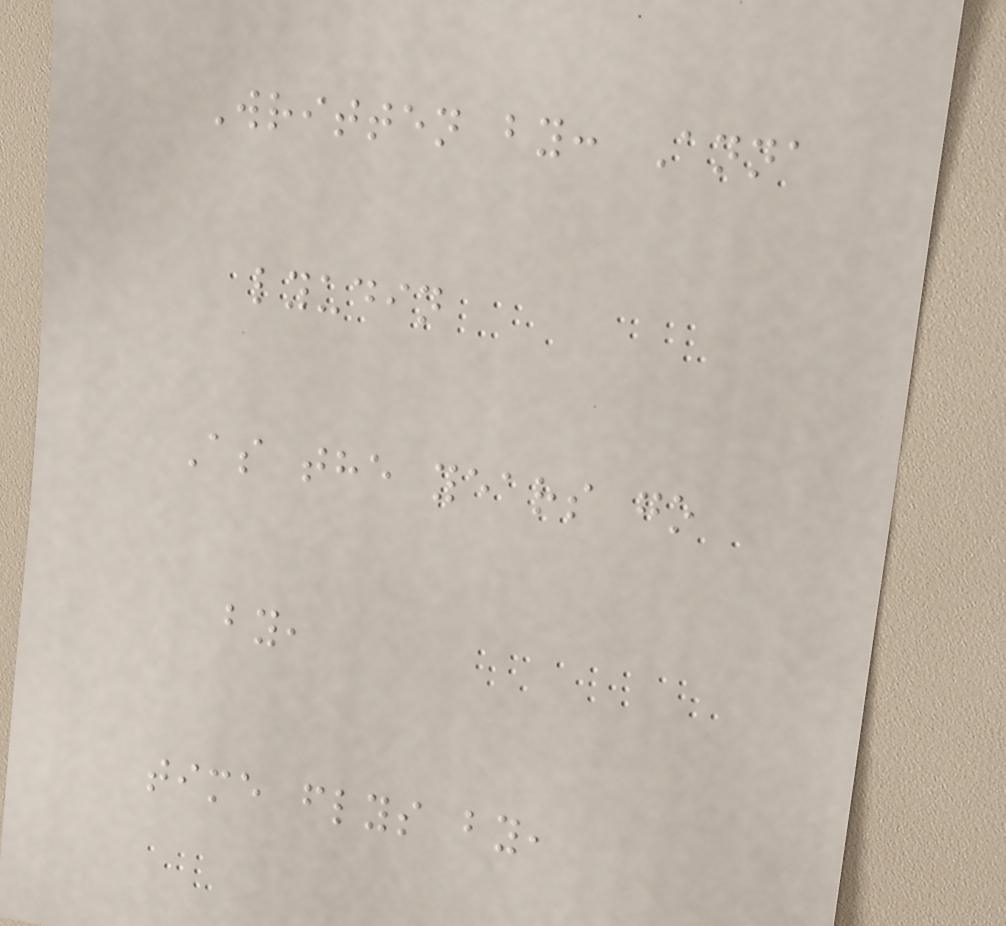Written by: Anna
lyudin
As the years go
by,
time flys by,
